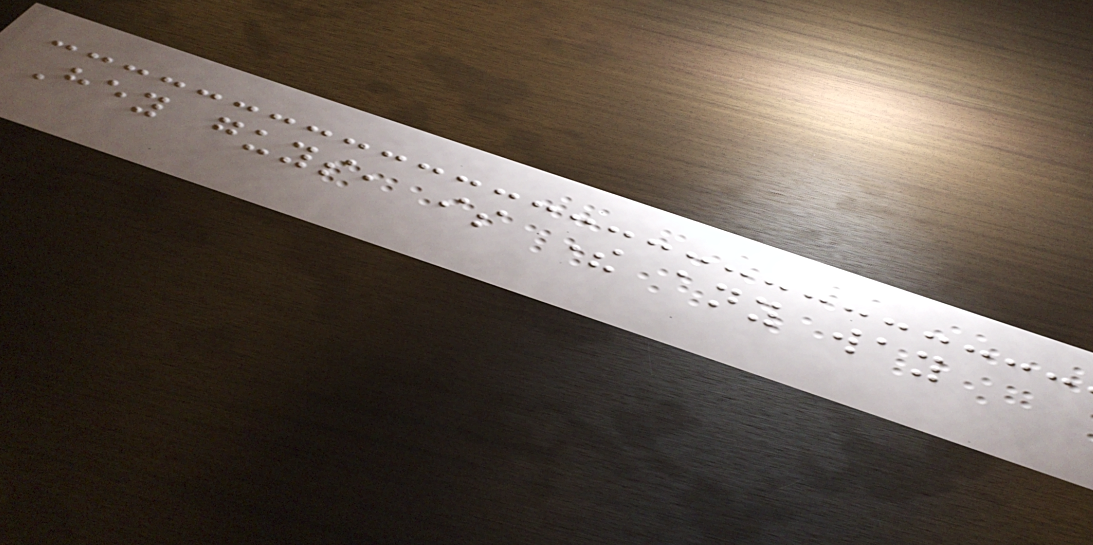Hey guys, is there any way
